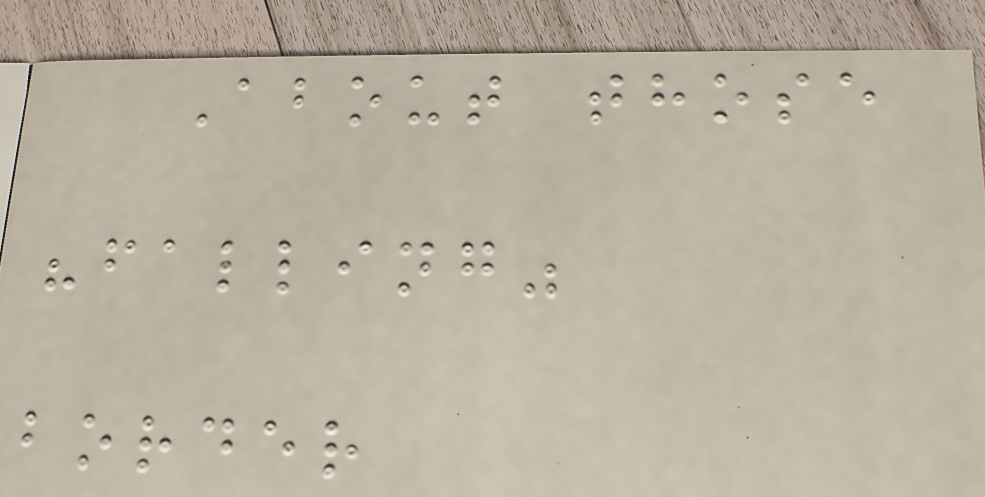About those
"falling"
border
